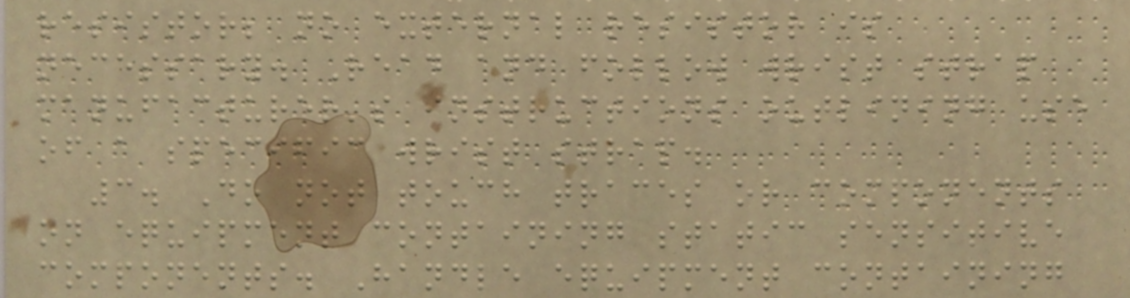resistor; no external resistor is
necessary. Read and follow wrist strap
manufacturer's instructions outlining use
of a specific wrist strap.
3. Do not touch traces or components
on equipment containing static sensitive
components. Handle equipment containing
